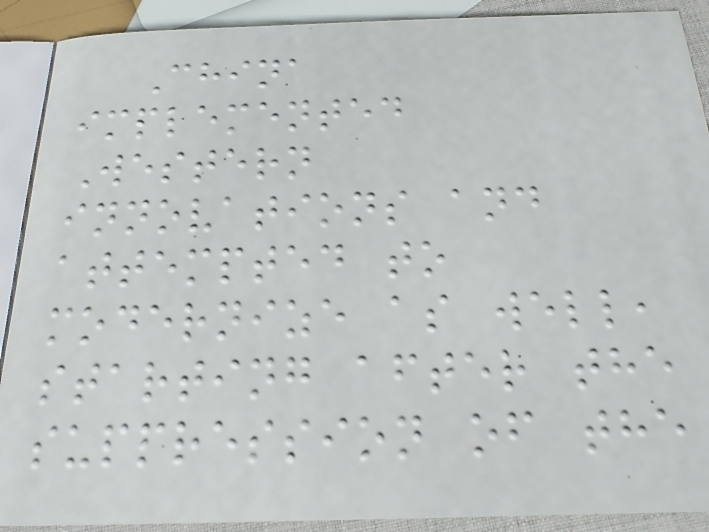China
implemented
Western
innovations and
attempted to
modernize as well,
starting after the
suppression of the
